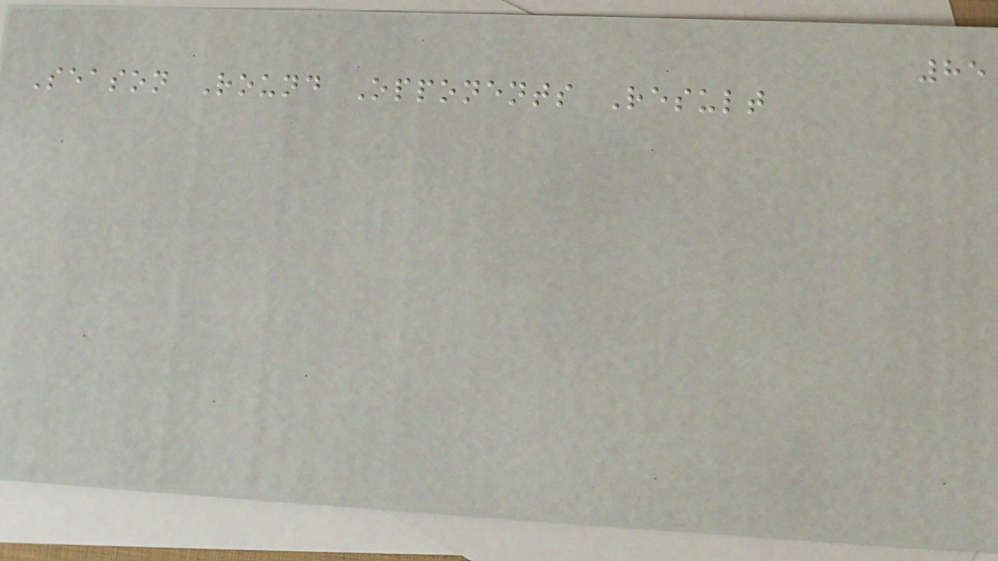85
Season Round Opponents Result
